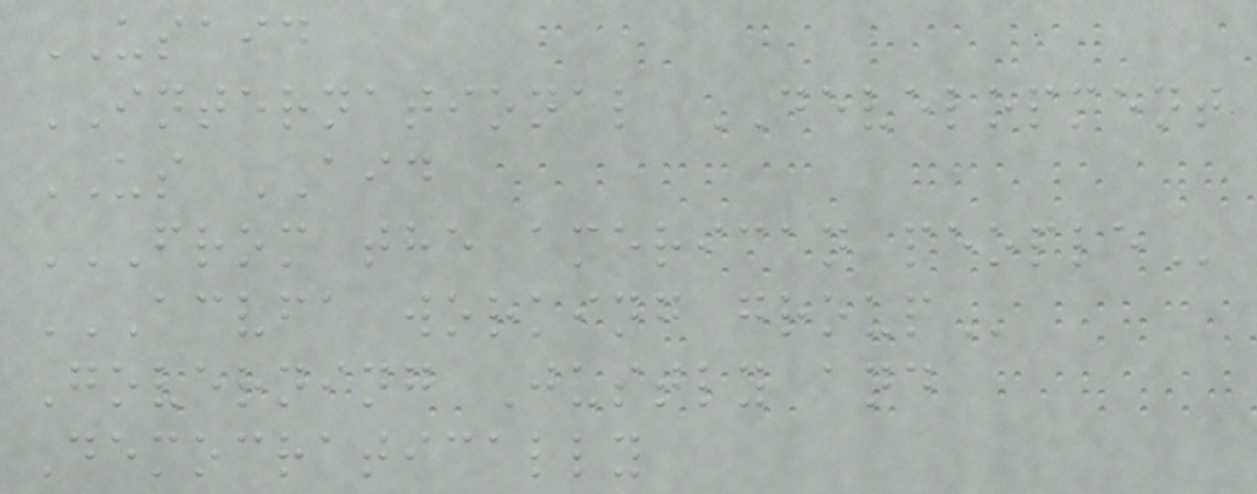USAID
INTERNATIONAL DEVELOPMENT
US AID
FROM THE AMERICAN PEOPLE
ACVFA WORKING GROUP
Governing Justly and
Democratically
